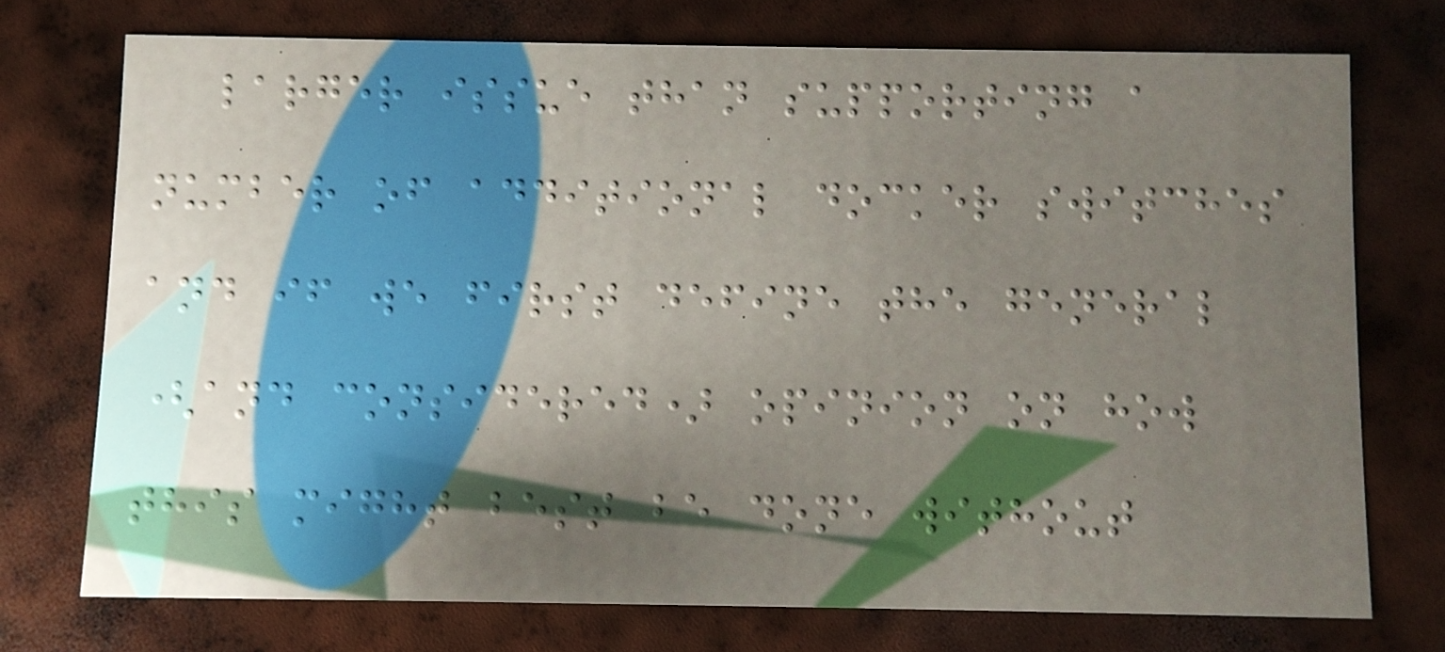larger issue than supporting a
number of additional docker switches
and if we first define the general
(and considered) opinion on how
this might best be done without
